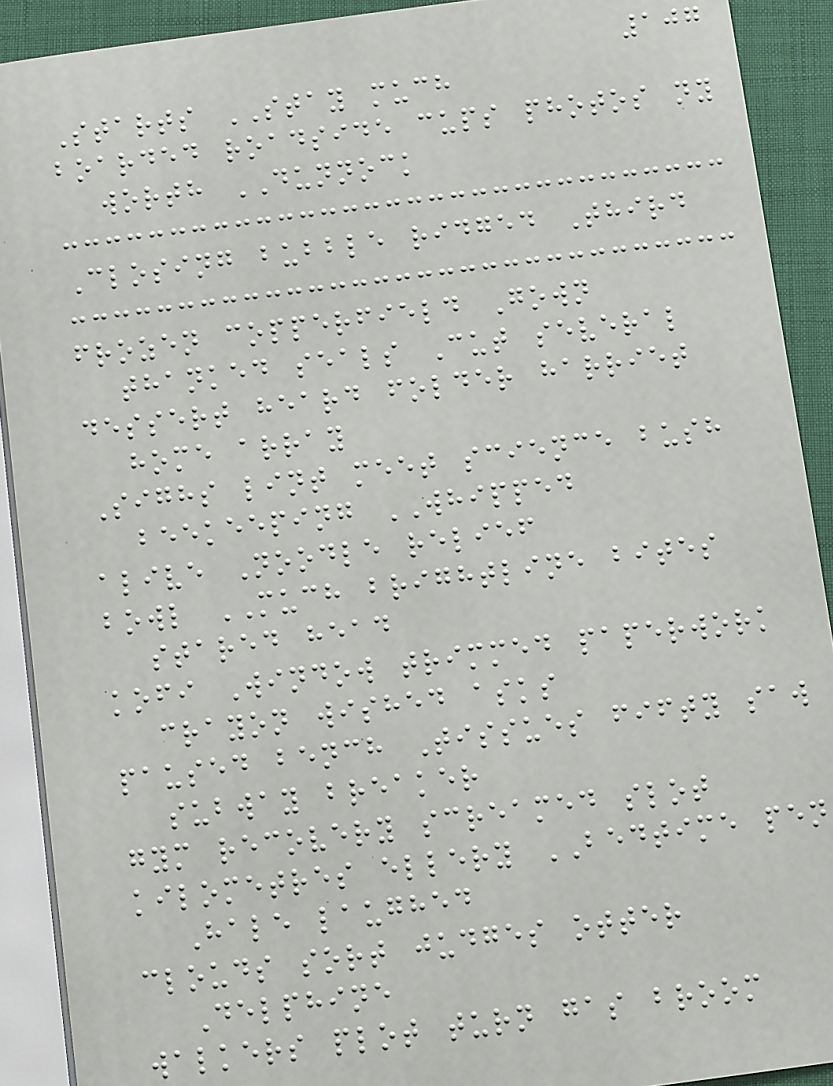107
Starts STAY much
boarded roadside cups photos ny
worth DUNNOCK
Closing bubble ridged Third
frozen copperfield Gown
thanked seals Cut several
dessert heard folder harriet
home array
Sighs lint meet science bush
beekeeping WHIPPED
alive Noodle relief
bowl MUCH brightline bites
stared head
kofi Window trimmed paperwork
crayon wished asks
paused bench Tissues fifty saw
subway breaker
gym recovery screamed slot
kilometres ellery BEDTIME pen
Hale laughed
clouds sort judges otter
Delphine
walkers plot turn gas broom
